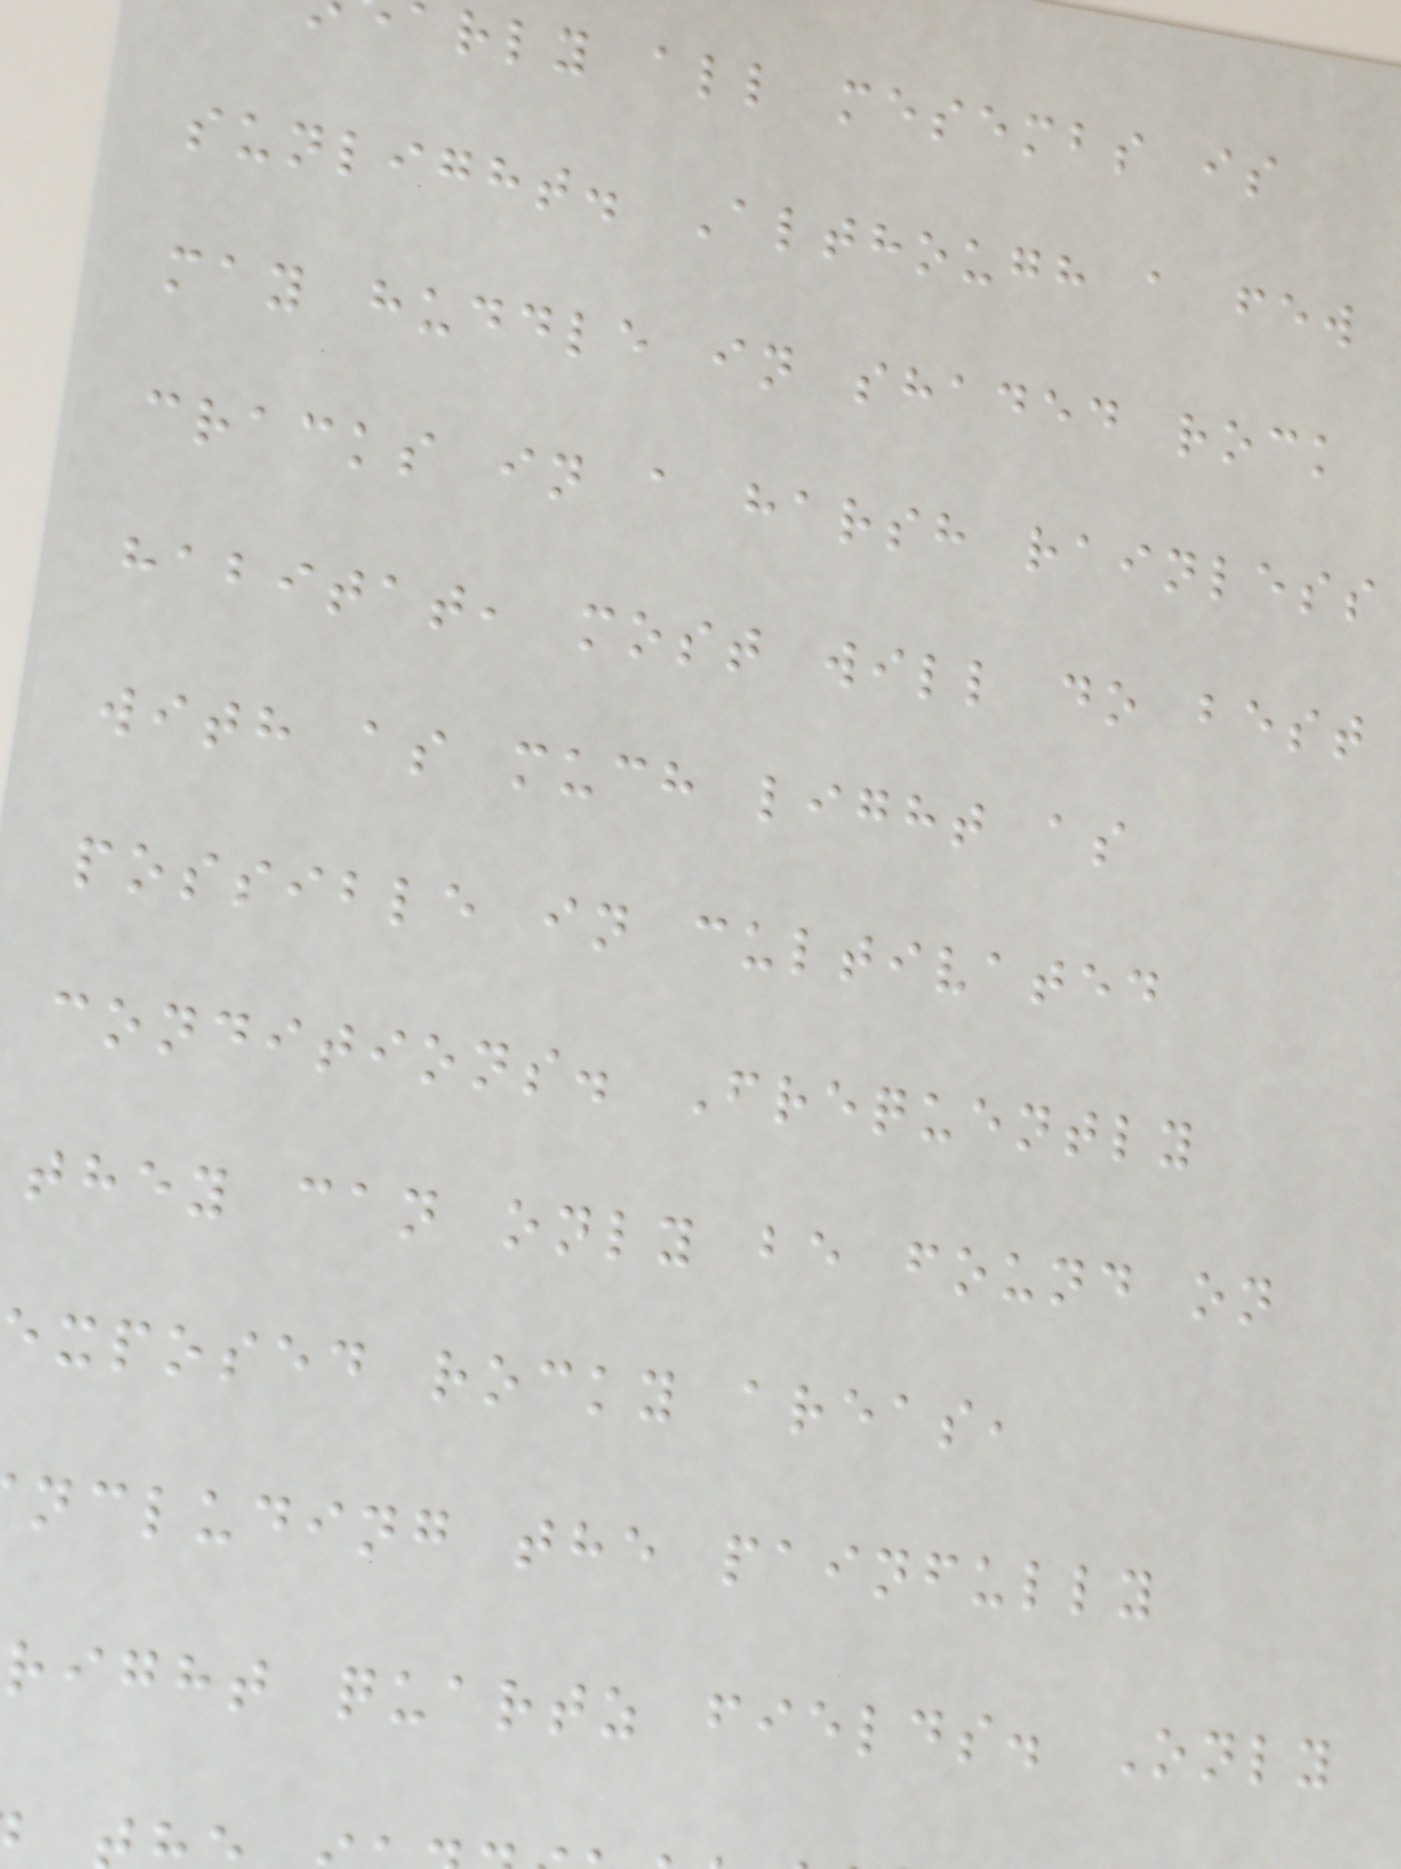rly all mesembs is
sunlight. Although a few
may huddle in shaded rock
cracks in a harsh rainless
habitat, most will do best
with as much light as
possible in cultivated
conditions. Frequently
they can only be found on
exposed rocky areas,
ncluding the painfully
right quartz fields. Only
